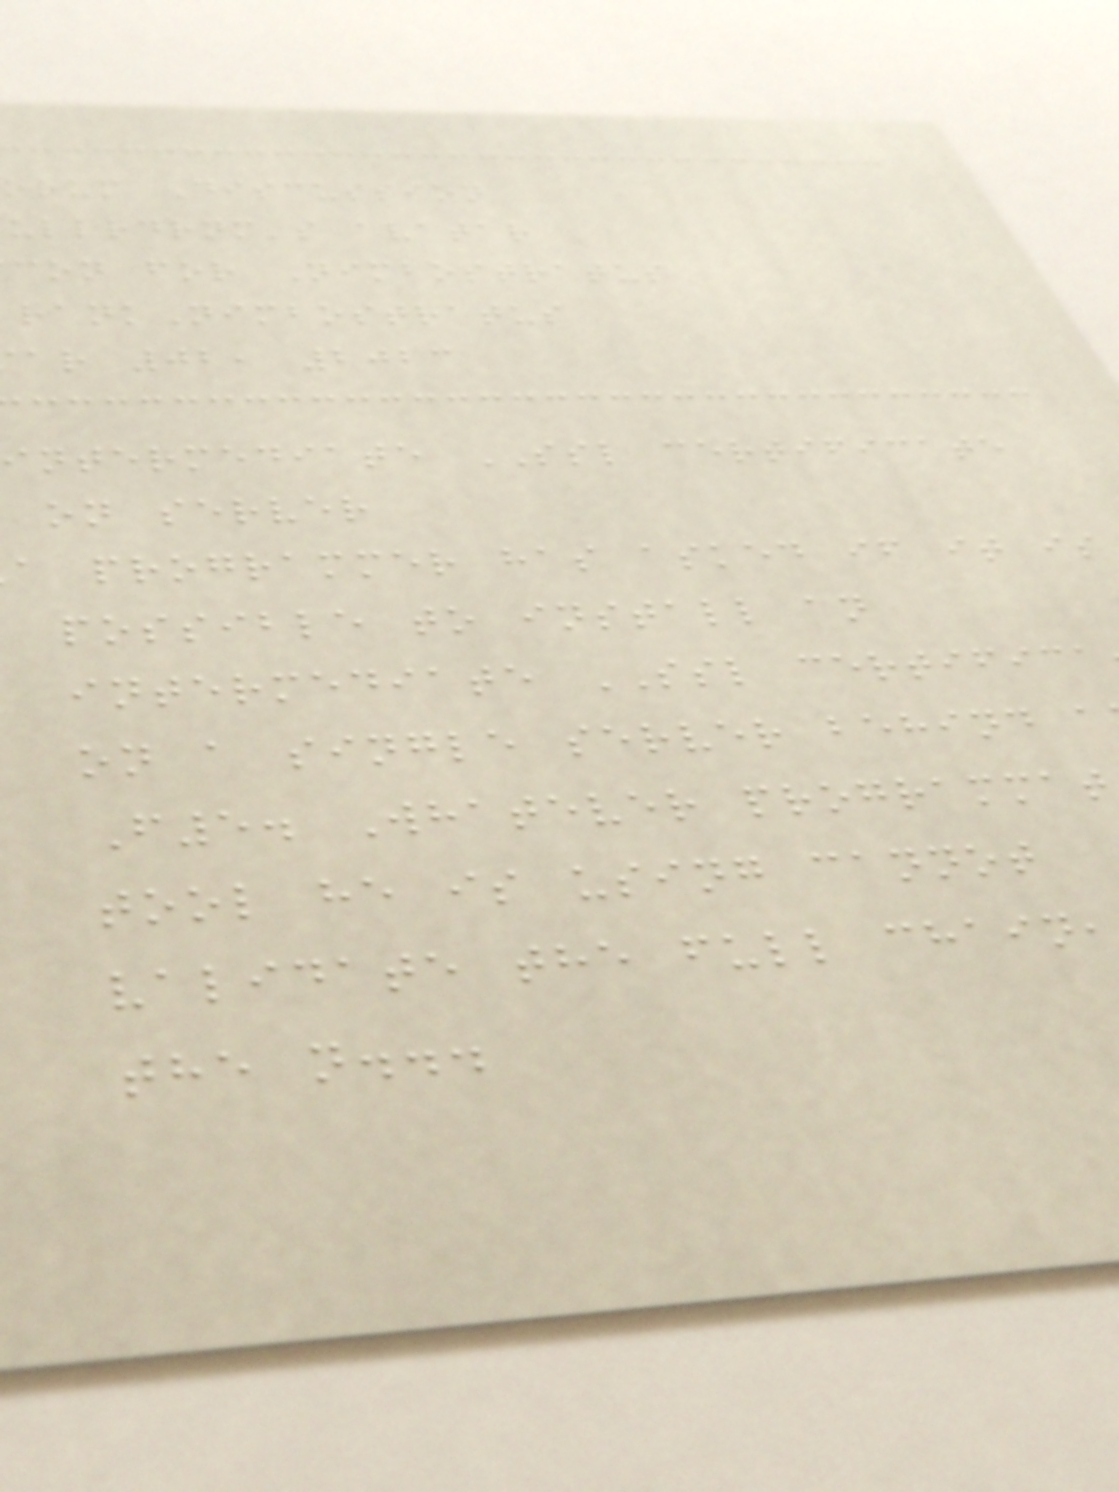orum Discussion
ullrdrnm's avatar
con for Nimbostratus
rankNimbostratus
ar 02, 2023
intermediate SSL certificate
on server
a programmer has asked if it is
possible to install an
intermediate SSL certifica
on a single server behind a
F5. Whatever programmat
tool he is using cannot
validate the full chain
the n...
